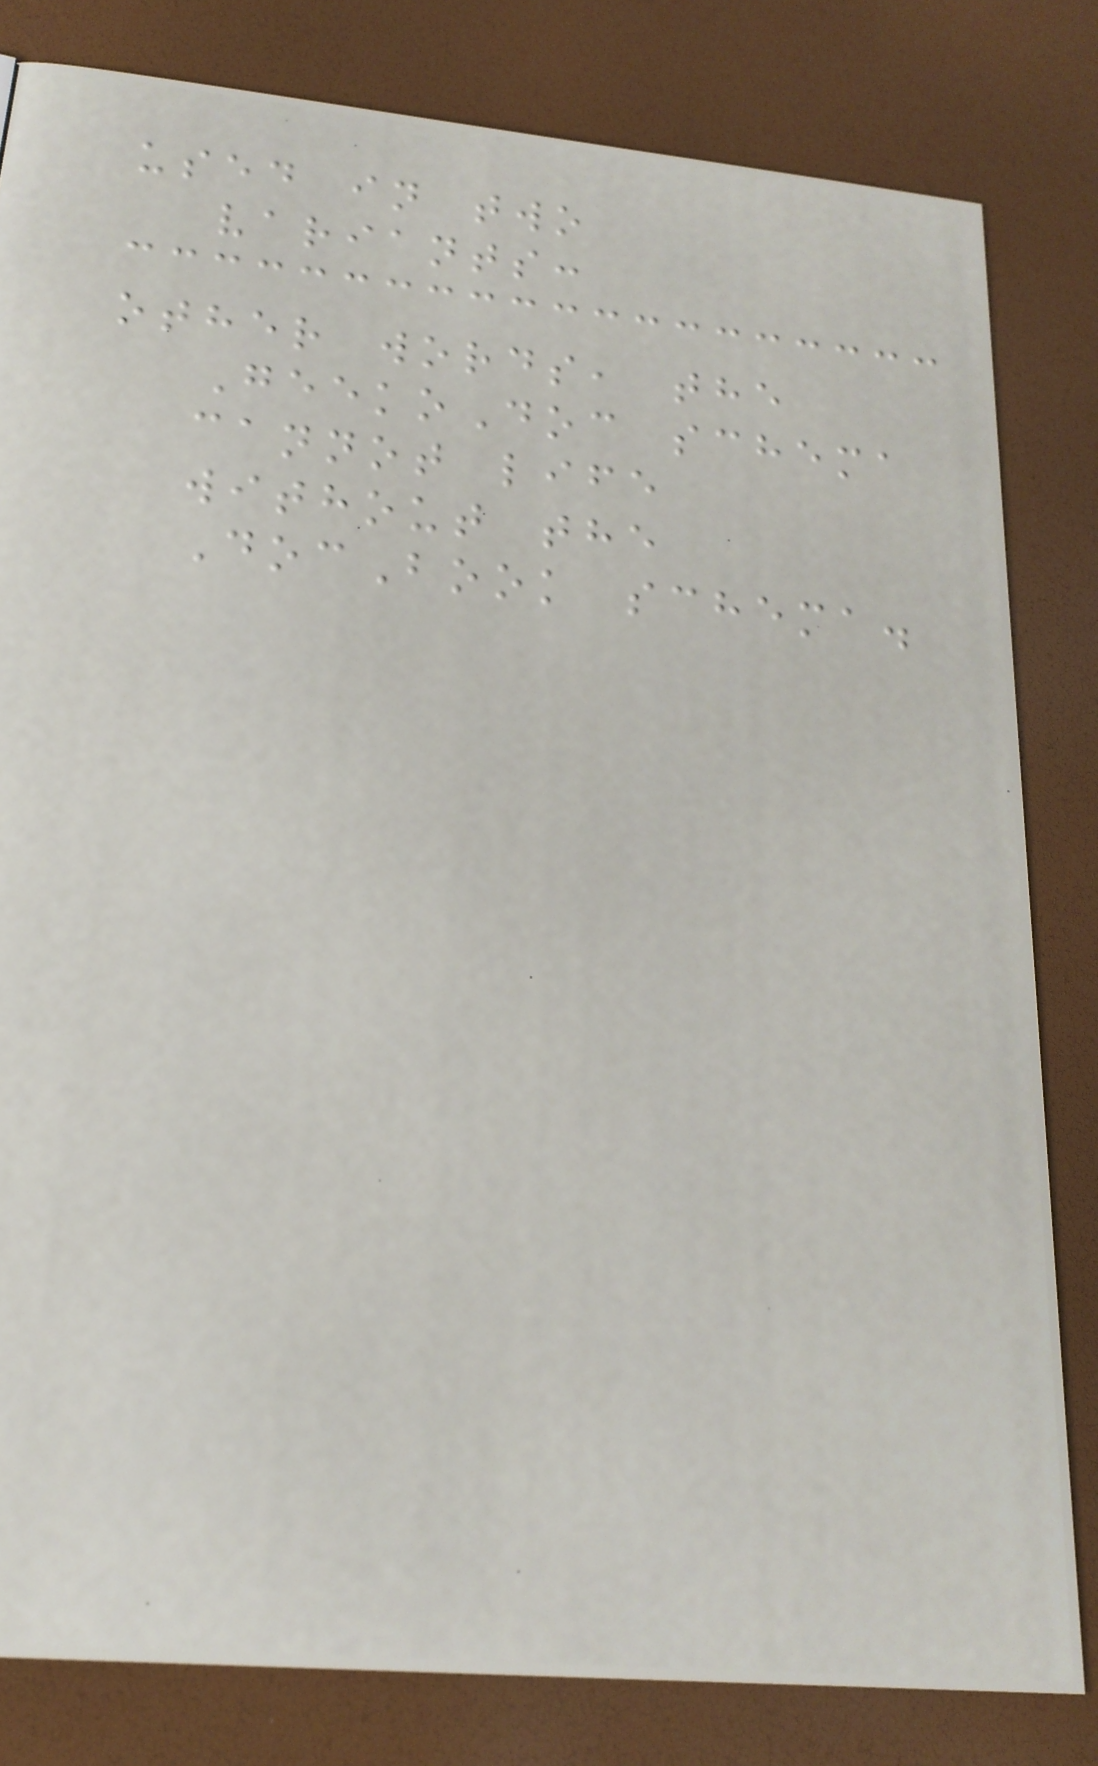used in two
variants:
other words, the
GeekoDoc schema
cannot life
without the
DocBook schema.
